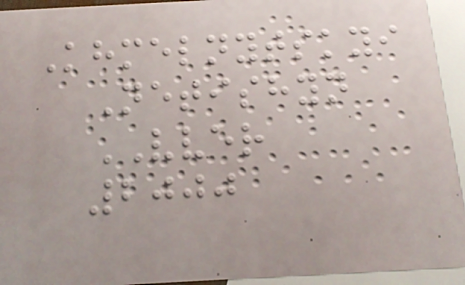Khmelnytskyi
Netishyn
VVER
2000
